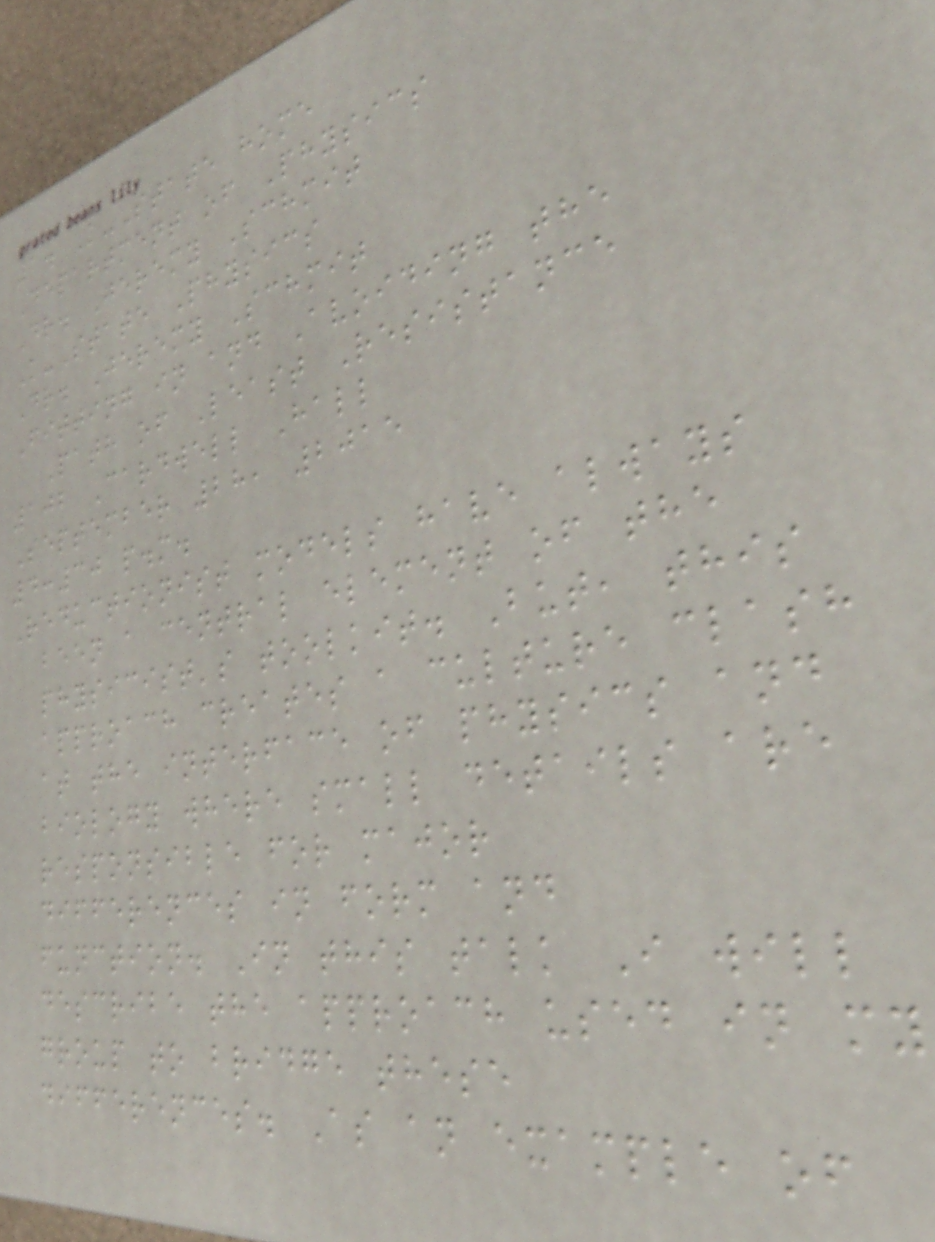1. K-State home
Department of Physics
Dr. Jeremy Schmit
K-State Physics
Dr. Jeremy Schmit
Fitting in and Avoiding the
Path of Least Resistance
102 Cardwell Hall
September 28, 2015
4:30 p.m.
Reductionist models have always
been a central element of the
physicist's toolkit. But, this
approach creates a culture clash
at the interface of physics and
biology where small details are
responsible for major
differences in form and
function. In this talk I will
describe the approach used in my
group to bridge these
differences. As an example of
